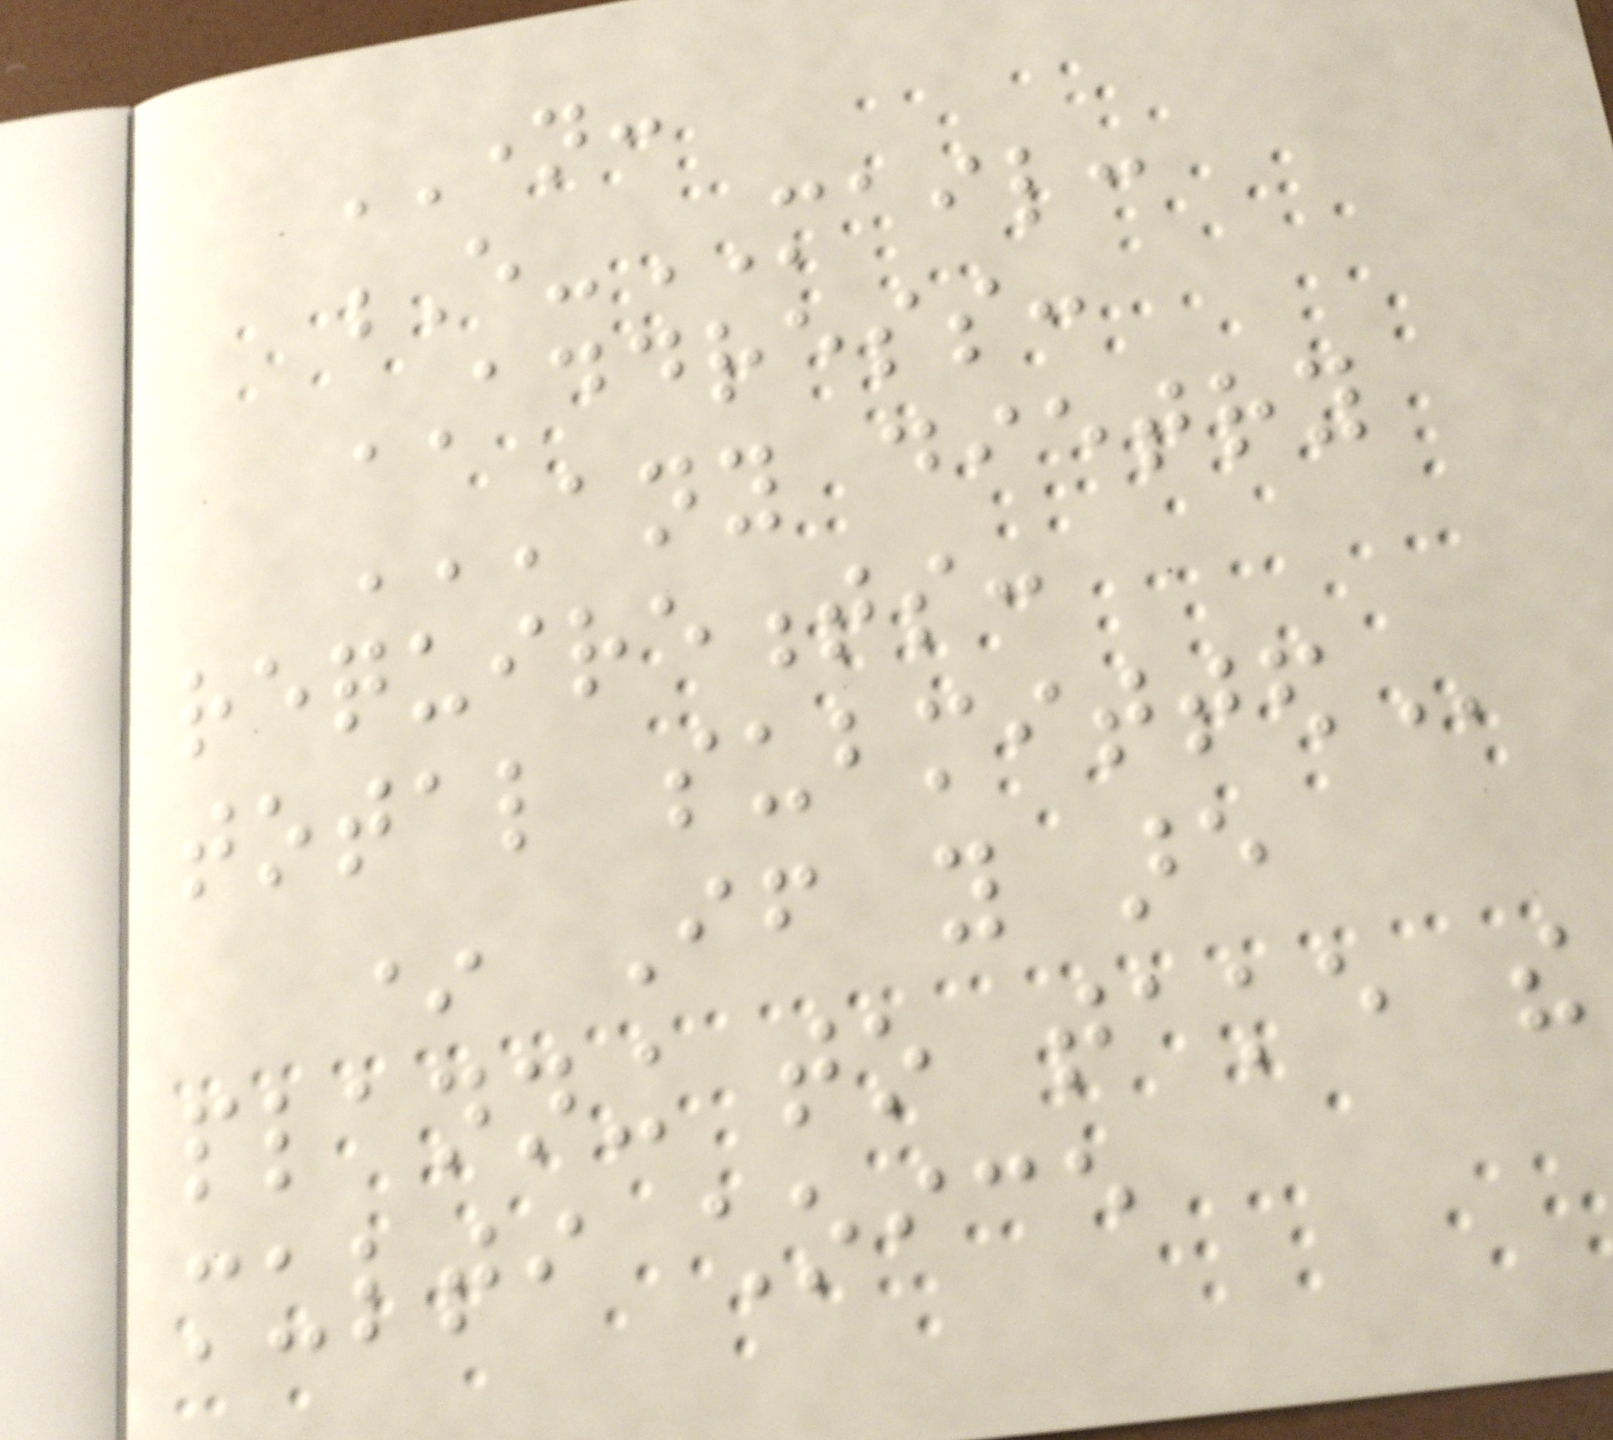NAME:
E-MAIL:
ADDRESS:
ANY DIETRY
REQUIREMENTS:
TOTAL SUBMITTED
* If you are
planning to take the
multi choice
